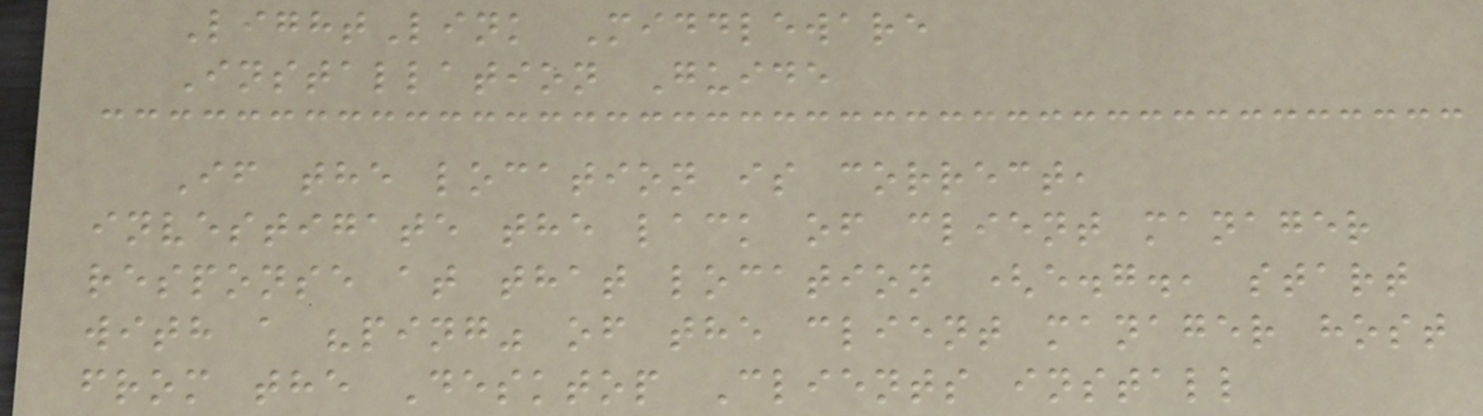LightLink Middleware
Installation Guide
If the location is correct,
investigate the lack of client manager
response at that location (e.g., start
with a "ping" of the client manager host
from the Desktop Clients install
